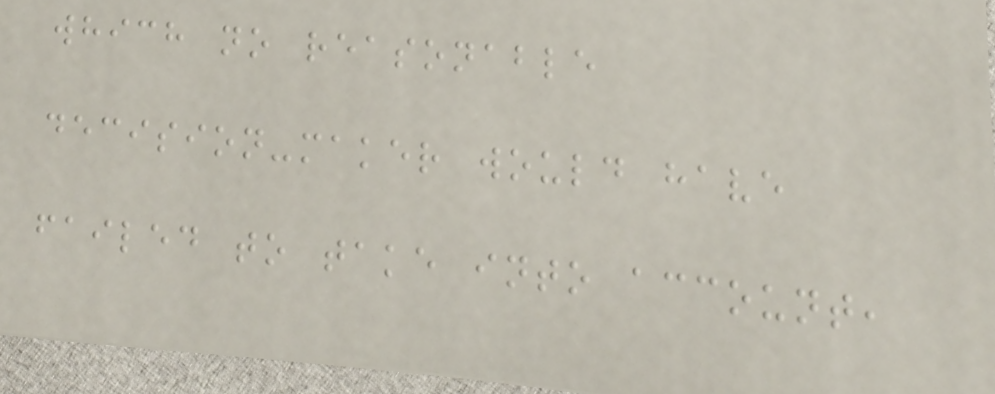which no reasonable
decision-maker would have
failed to take into account,
